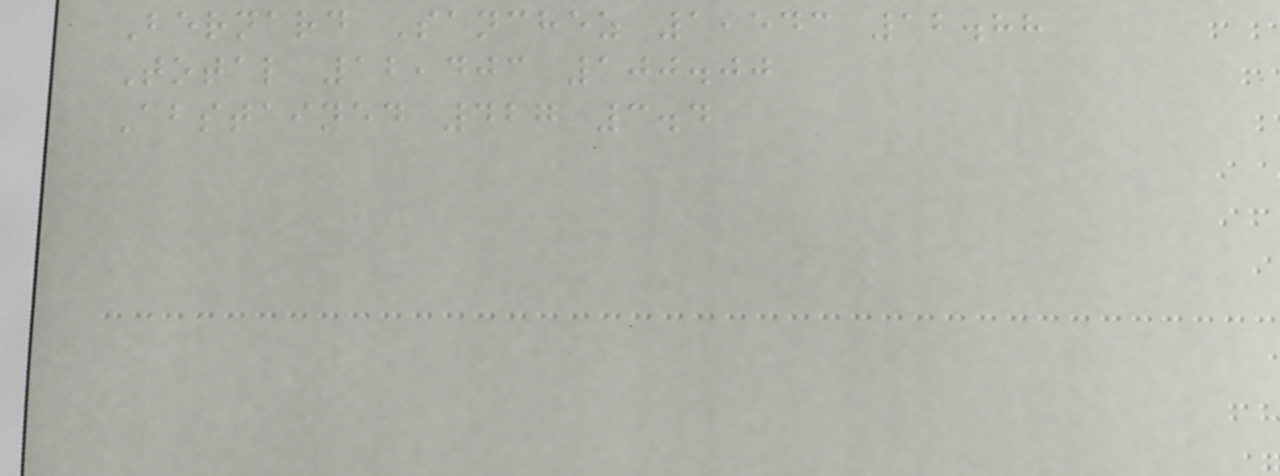Bernard Sanchez 1,543 12.88
Total 12,403 100.00
Abstained 427 3.4
